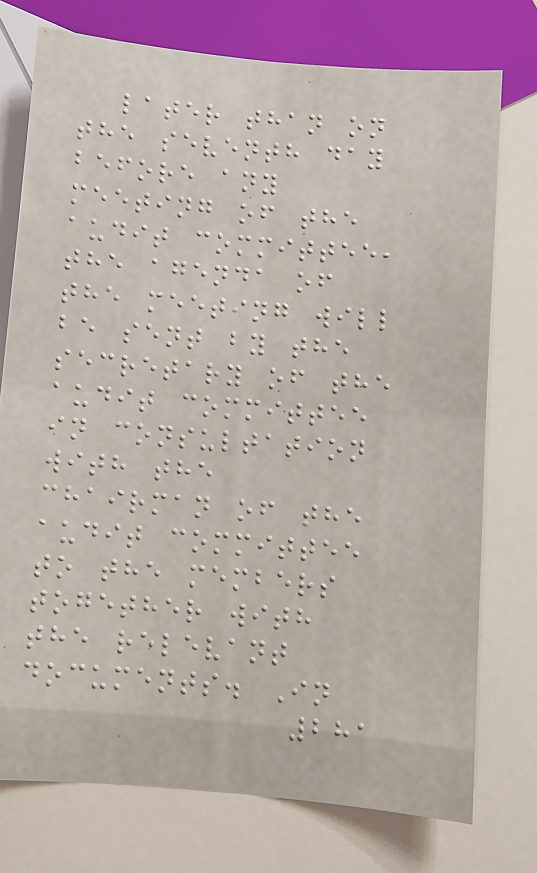later than on
the seventh day
before any
meeting of the
audit committee,
the agenda of
the meeting will
be sent by the
secretary of the
audit committee
in consultation
with the
chairman of the
audit committee
to the members
together with
the relevant
documents. In
281
